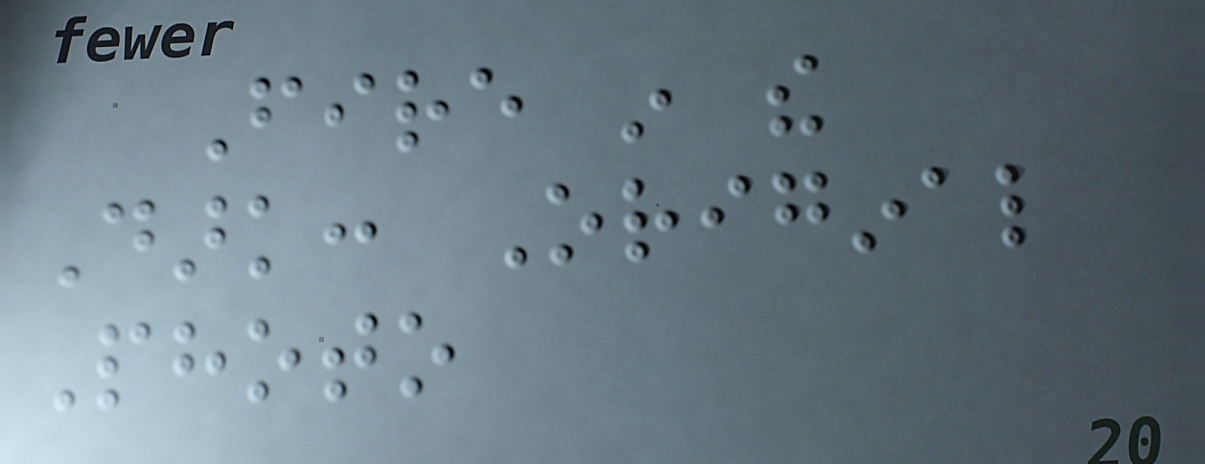Fire in the
Dark: Original
Photo
